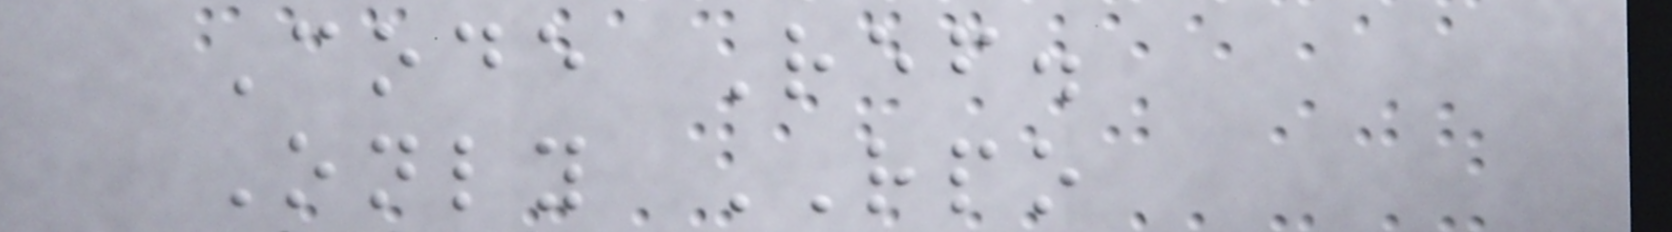Code Ref.
Only RPO
